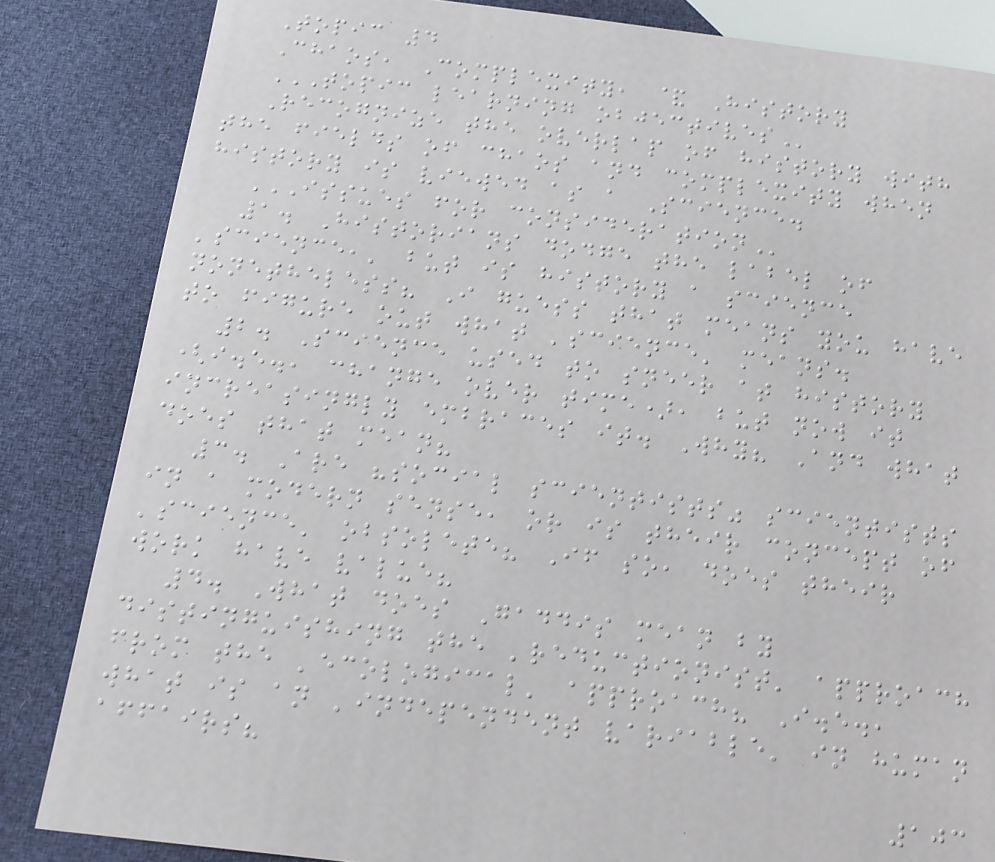Topic 4
Chaos, Complexity, & History
TOPIC LEARNING OBJECTIVES
Recognize the overlap of history with
the fields of chaos and complexity when
history is viewed as a Science.
ISSUES FOR CONSIDERATION
1. Historians dodge the label of
'science,' but is history a science
nonetheless? I guess that means you have
to figure out what 'science' means.
2. Science used to sneer at history
(i.e., change over time), but now it
increasingly embraces it. Why? And what
does that mean?
3. Are "social scientists" scientists
in a modern sense, or is their concept of
'science' obsolete? If so, does their
work have value?
4. What does Gaddis mean by
distinguishing the 'reductionist' approach
from the 'ecological' approach? I.e.,
what is an 'independent variable' in human
affairs?
103
